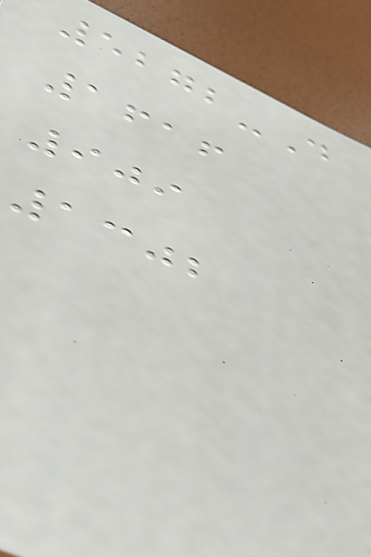5272-D
1616
909
1302
